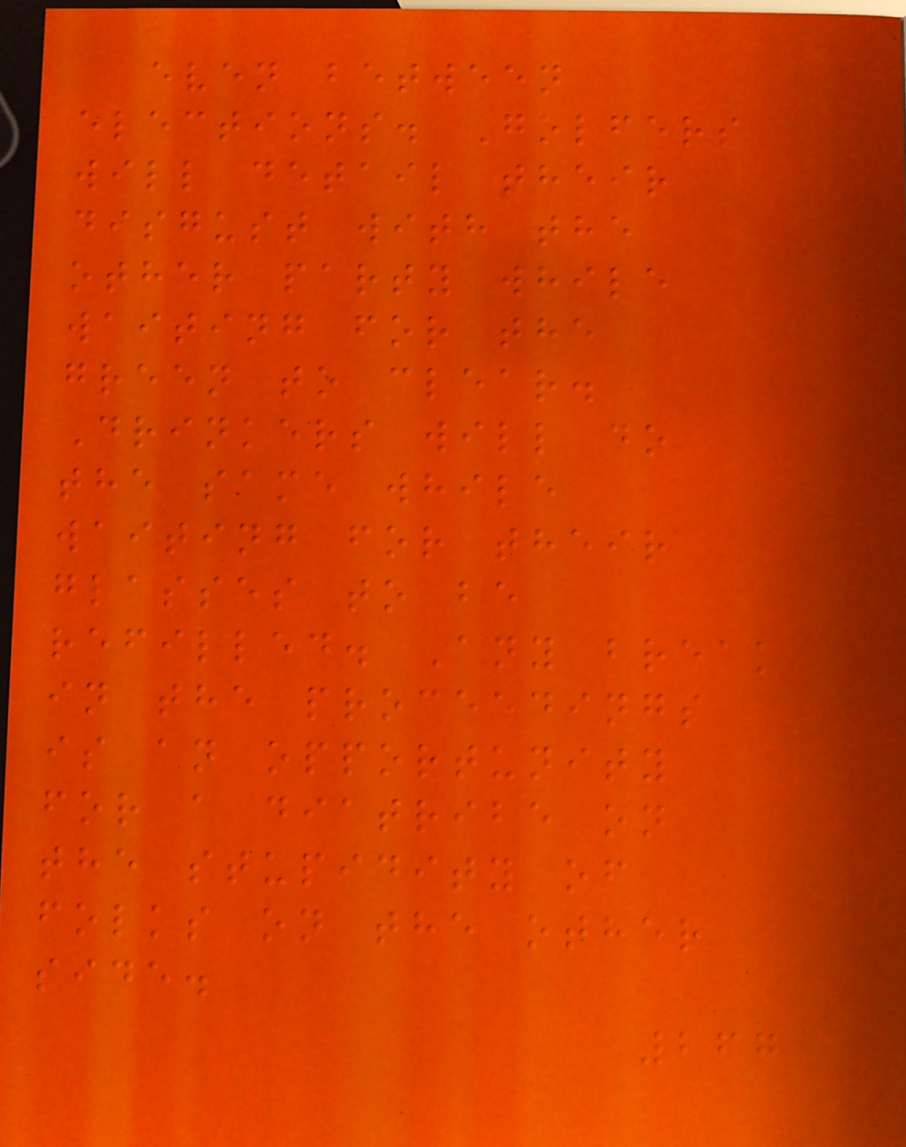even between
elections. Golfers
will detail their
disgust with the
other party while
waiting for the
green to clear.
Drinkers will do
the same while
waiting for their
glasses to be
refilled. Any break
in the proceedings
is an opportunity
for a diatribe on
the stupidity of
folks on the other
side.
267
